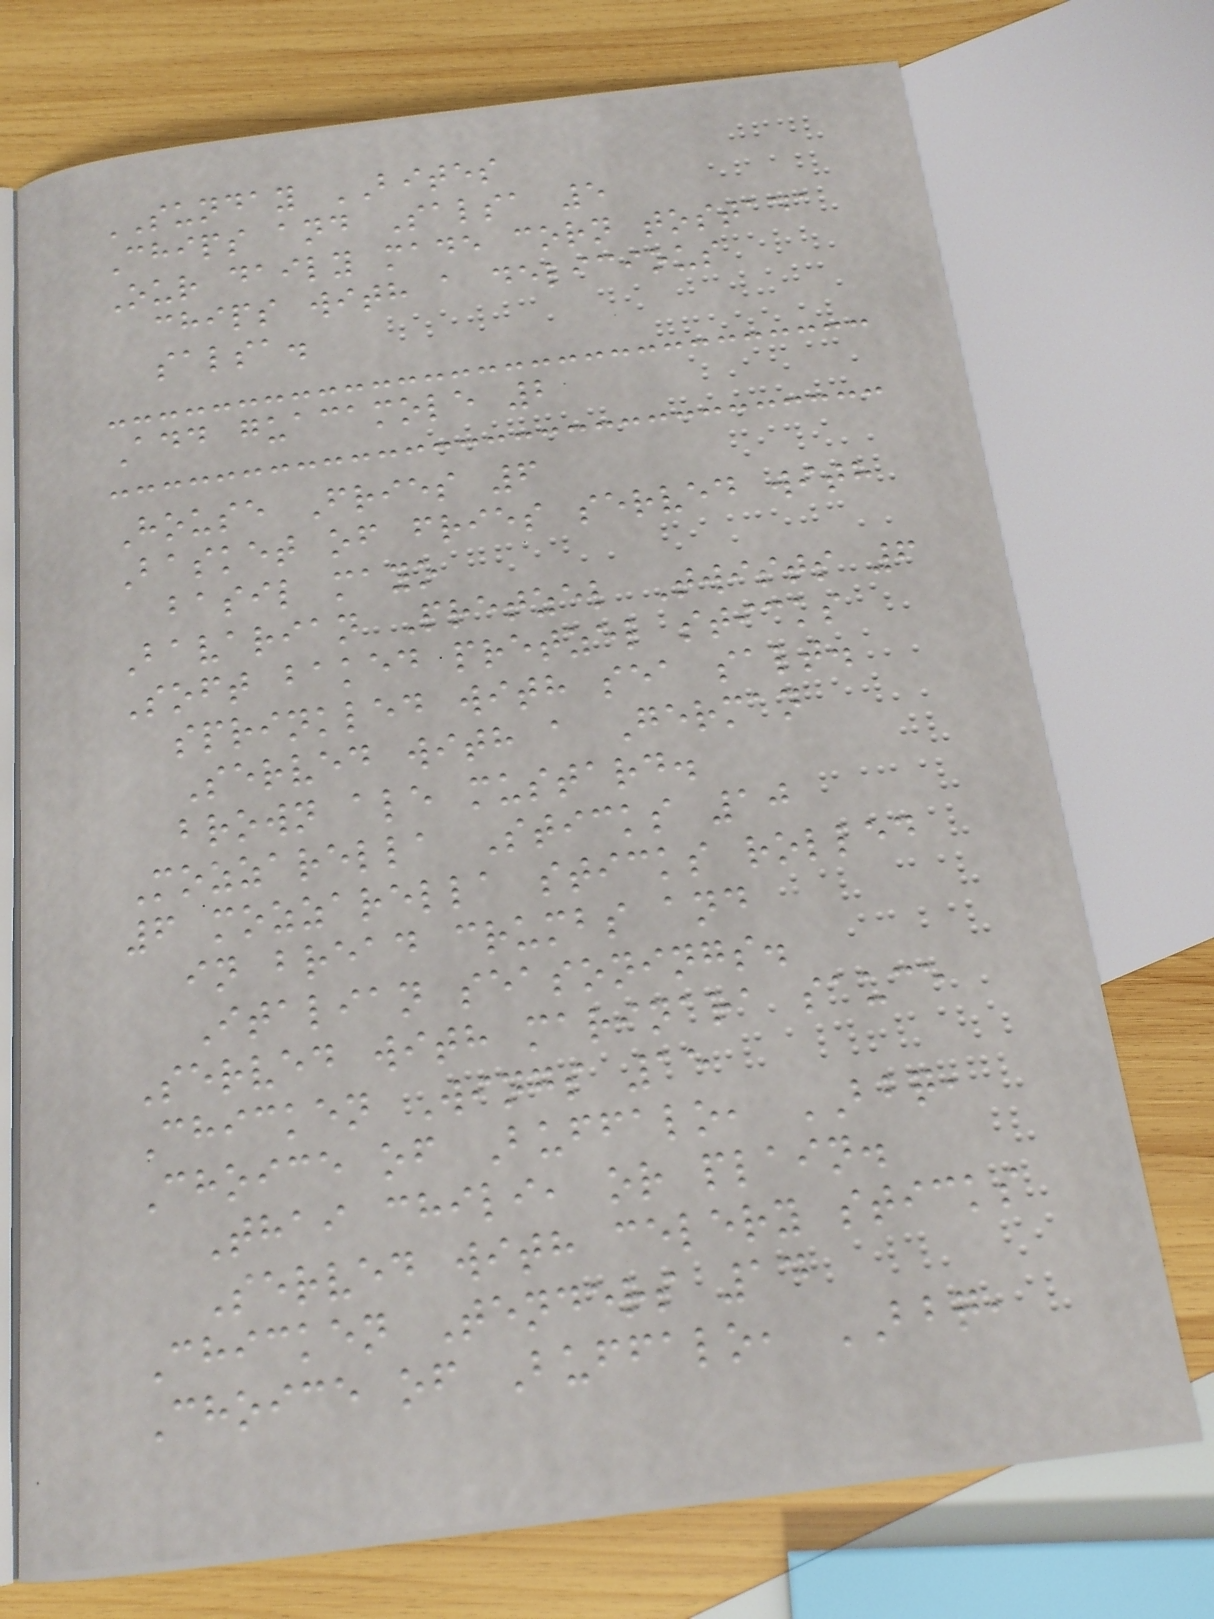SUNDAY BITES
Chips and Salsa 5
Our daily made corn tostada
chips with a delicious
salsa.
Add guacamole 2
House Fries 6
Basket of fries served with
basil mayo
Bavarian Pretzel Twists 6
Soft baked pretzel sticks
sprinkled with sea salt.
Served with a German
brown ale mustard.
Mozzarella Sticks 10
6 mozzarella sticks rolled
in bread crumbs and
Italian seasonings.
Served with marinara sauce
Chicken Wings 15
Choice of Buffalo, BBQ,
Thai chili, or plain.
Served with celery sticks
Chicken Tenders 14
Choice of Buffalo, BBQ,
